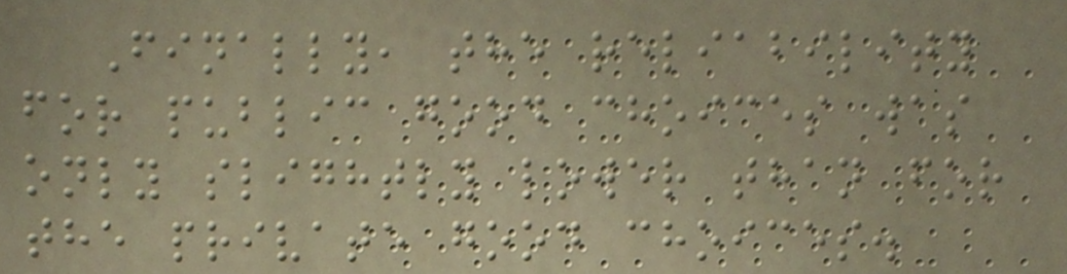Finally, the reliability
for public good choices was
only slightly lower than for
the private good choices.
